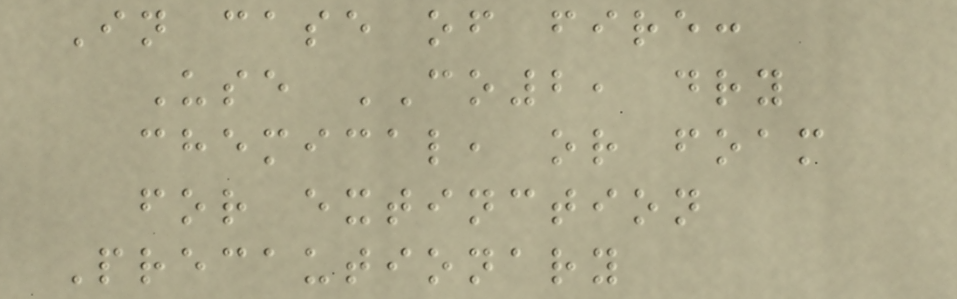In case of fire:
Use CO2, dry
chemical, or foam
for extinction
Precautionary
